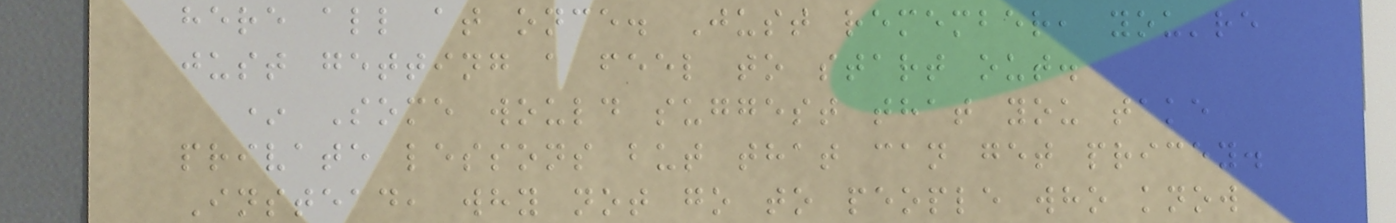here all at once. Just remember, you're
just getting a feel to start out.
* Some would suggest that you take
private lessons but that can get pricey.
Instead, why not go to people who know
